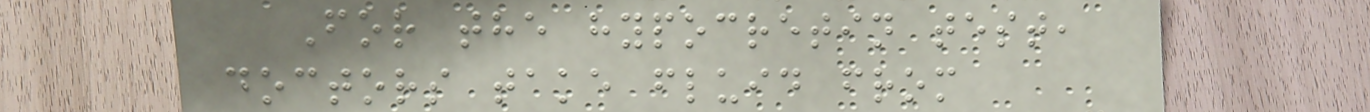For the hypocretin test,
doctors take fluid from
